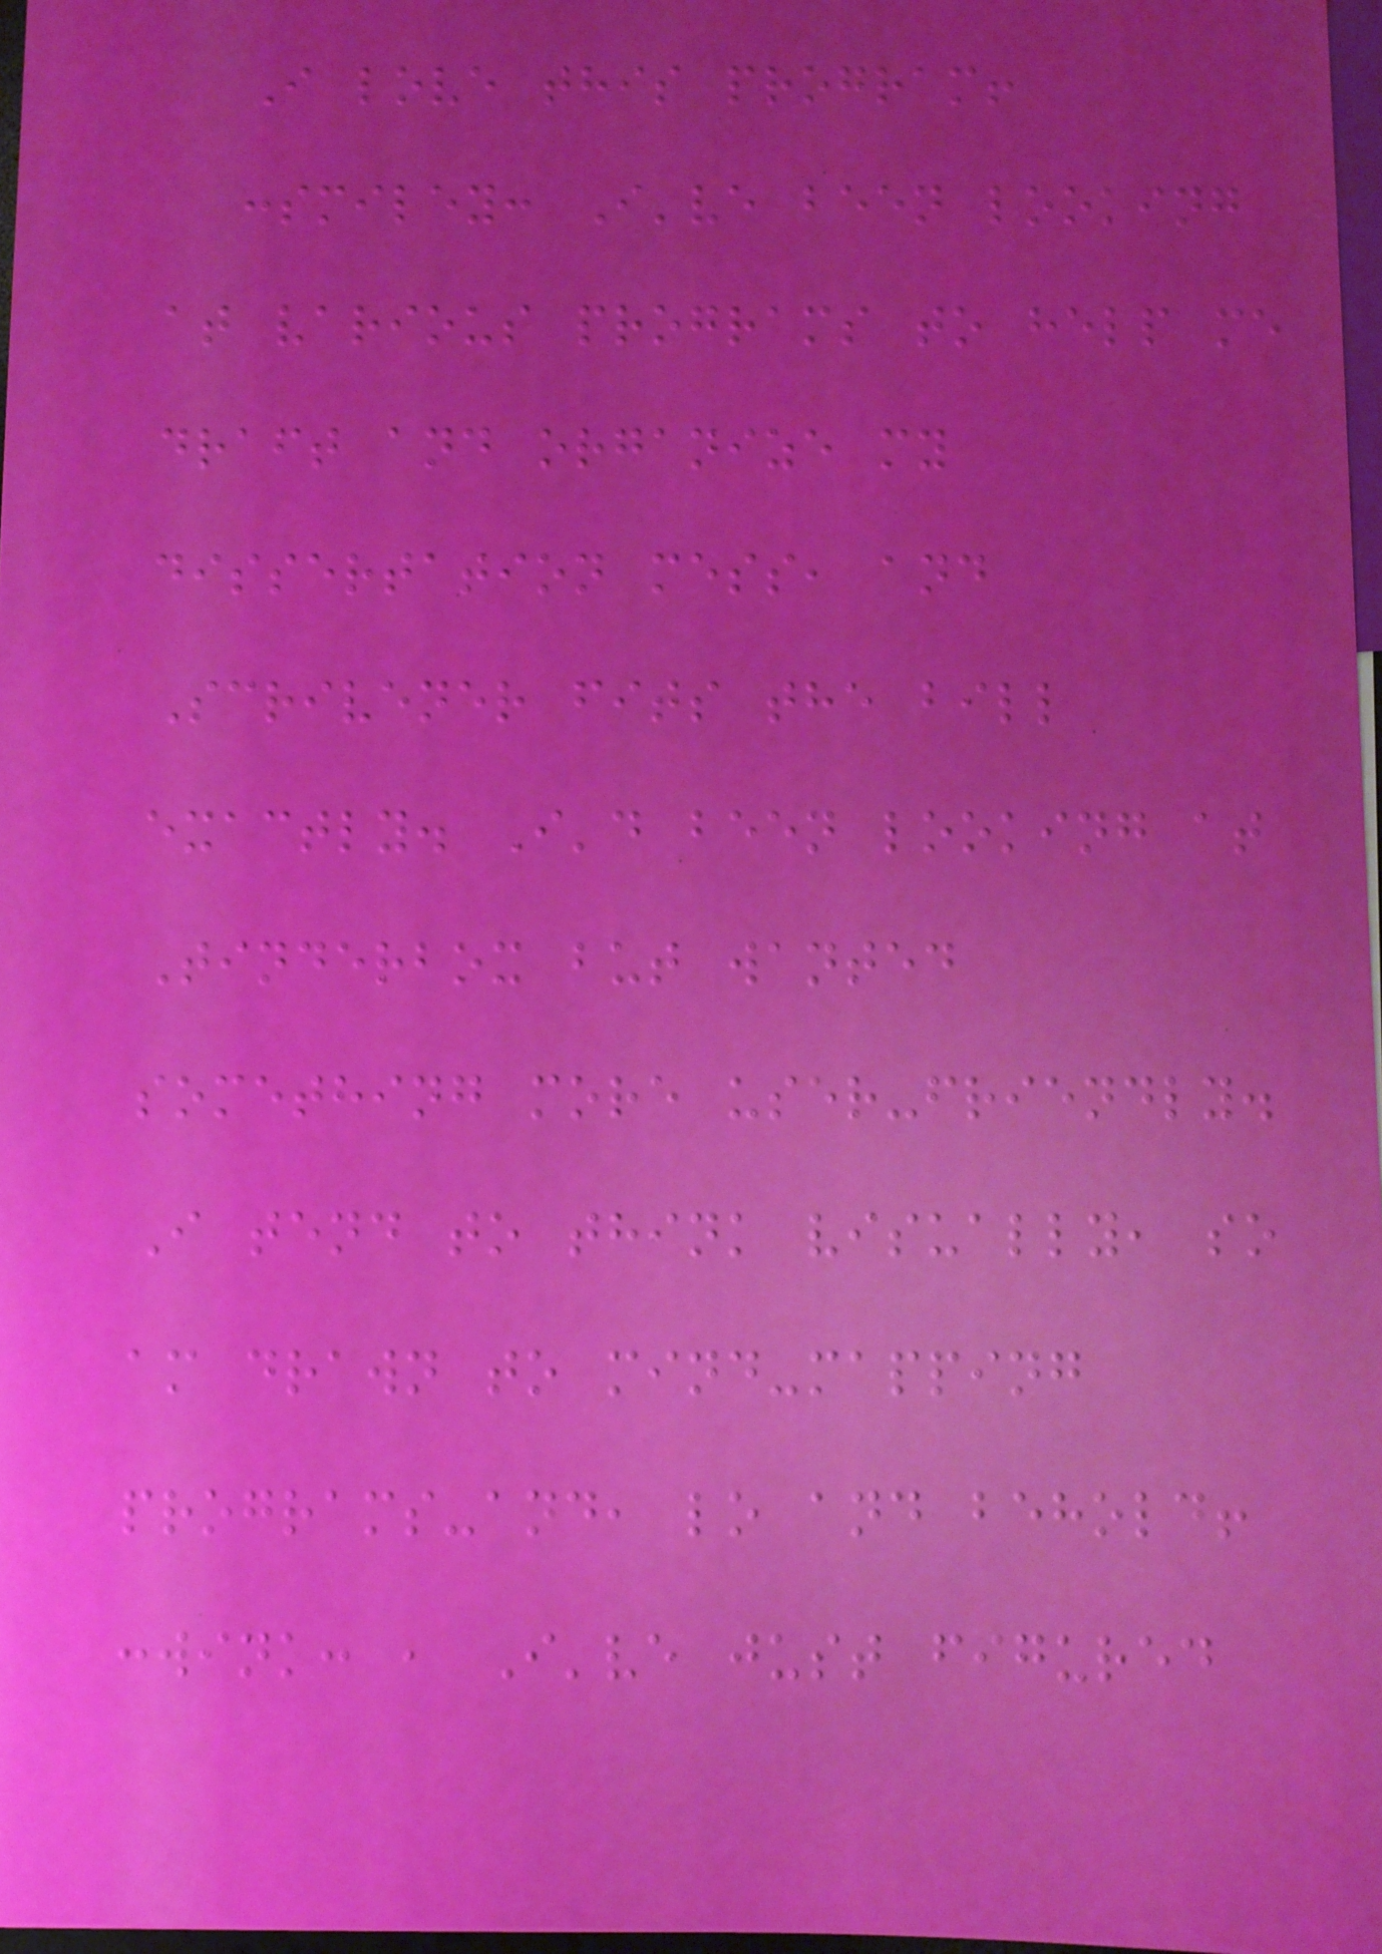I love this program!
:smiley: I've been looking
at various programs to help me
draft and organize my
dissertation mess, and
Scrivener fits the bill
exactly. I'd been looking at
Tinderbox but wanted
something more user-friendly.
I tend to think visually, so
am drawn to mind-mapping
programs-and, lo and behold!
:wink: , I've just figured
